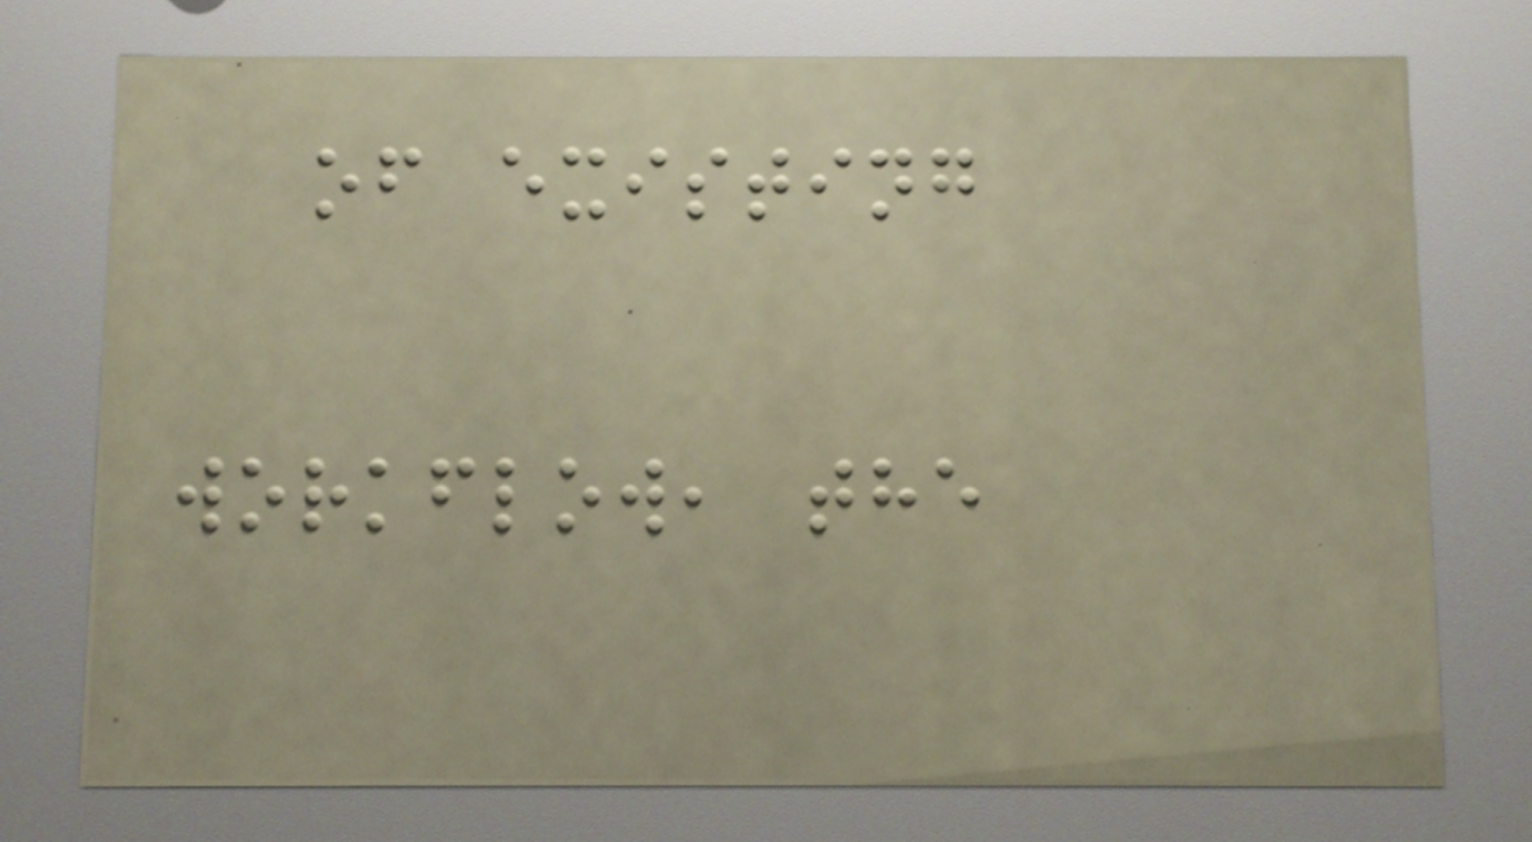of existing
workflow, the
